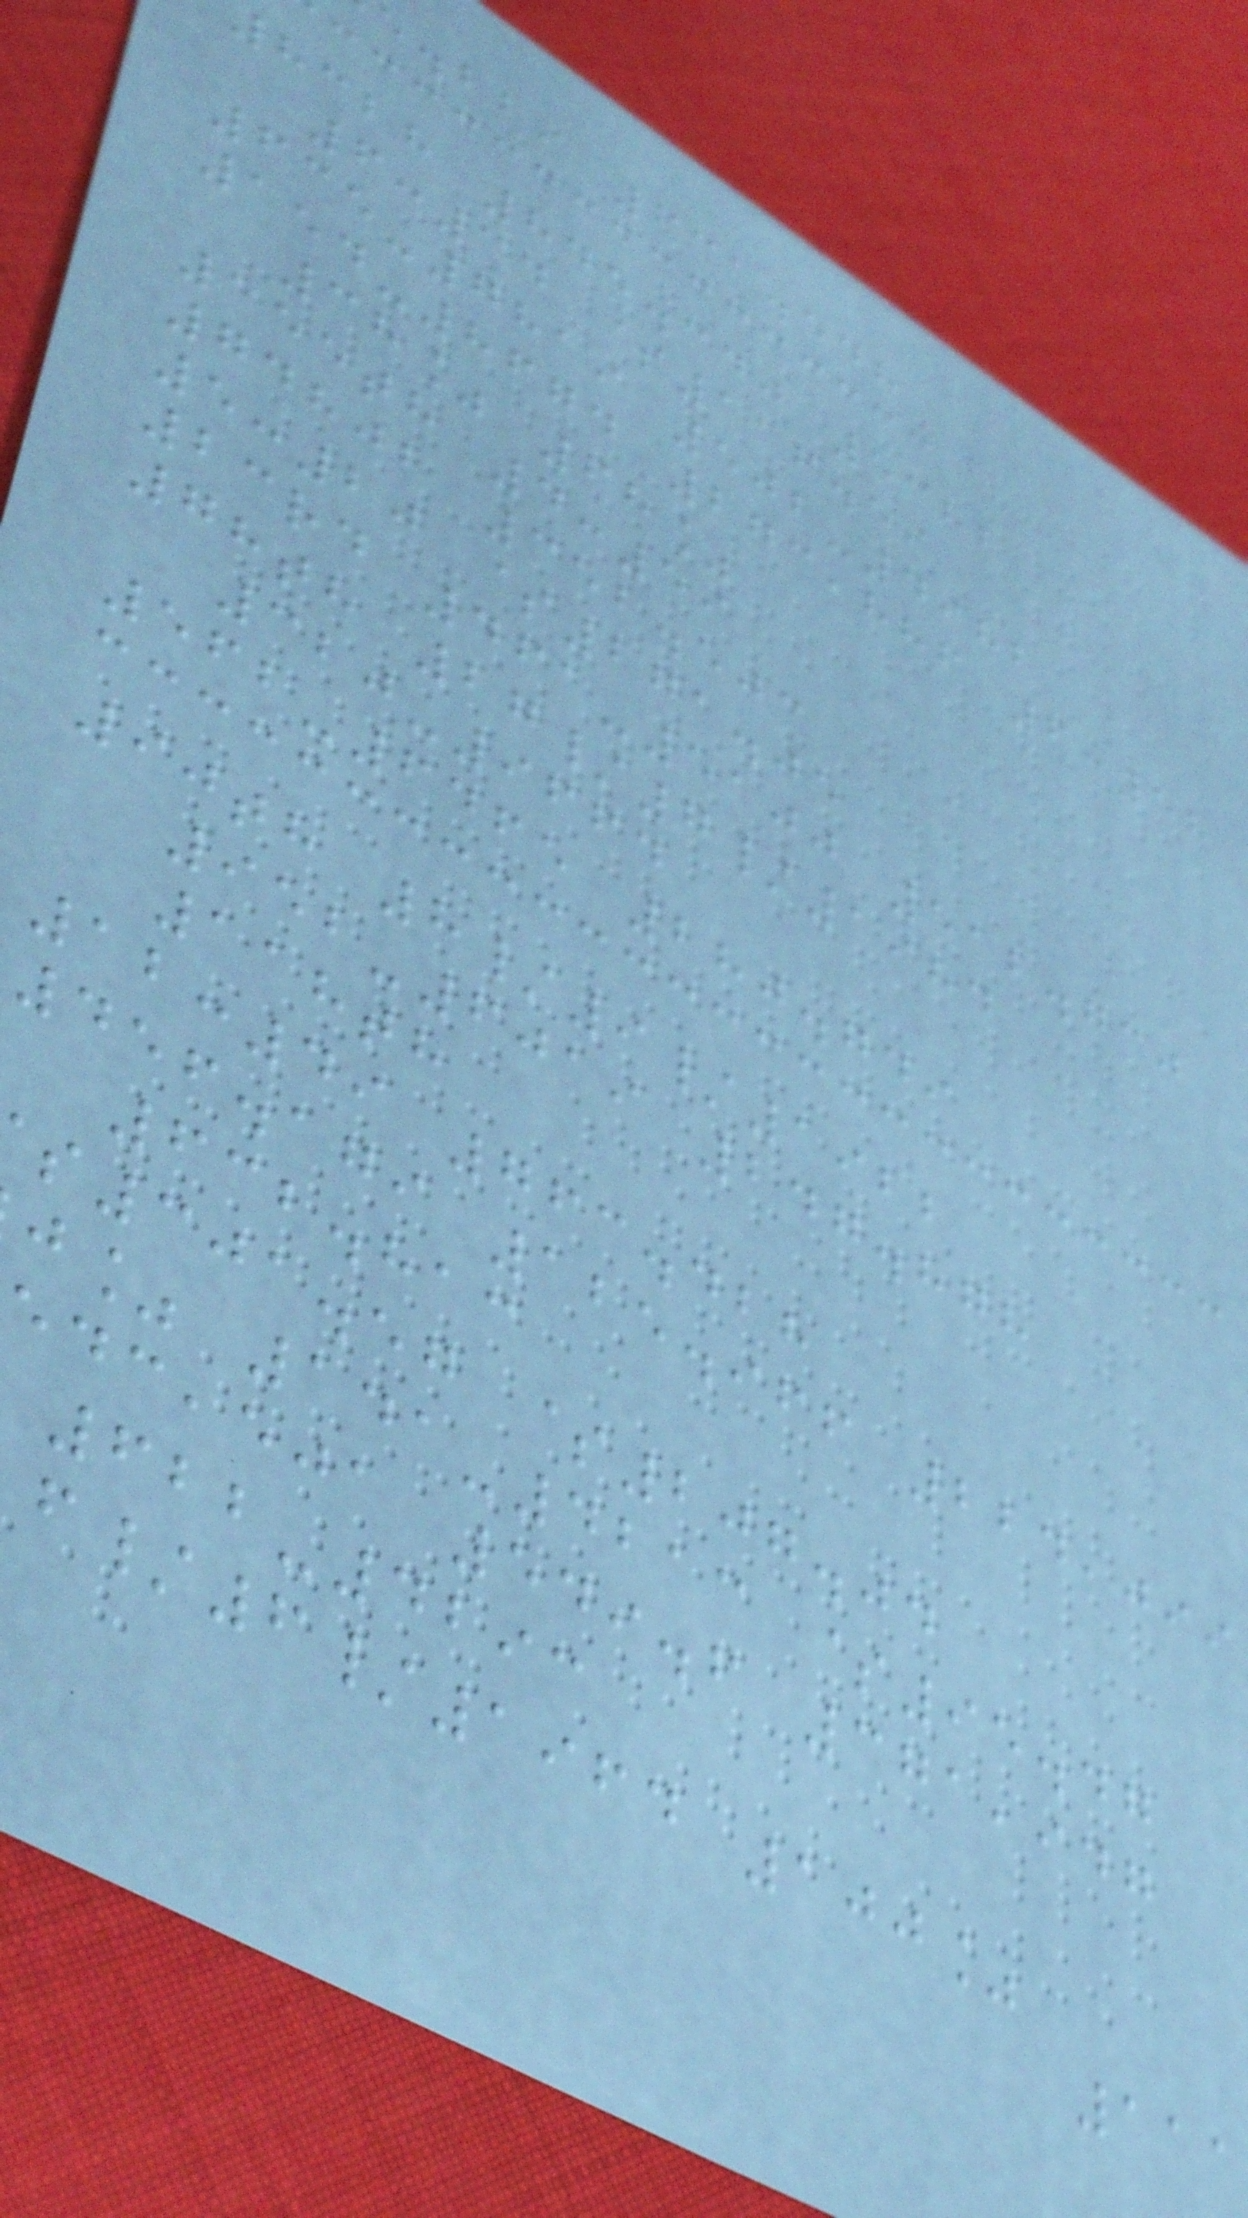e.bbi 631.548
8328 845.340 5382
6:34 $116.59
635-7819 502-4982
154-8674 273,886 6:58
38% 68%
155th 4:59
74802 352.503
5:20 $271.05
23rd 461-5100 512.730
78th 27/7/1984
320-9664
562-6465 280.749
90th 8/9/1922
952-6019 247.878
118th
12:49 763.428
456.179 125.966 224,099
632.813
301.57 $207.04
j% 141-4213 $95.47
,eja 549.6 371,947
622-4293
/6/1964 100%
111
